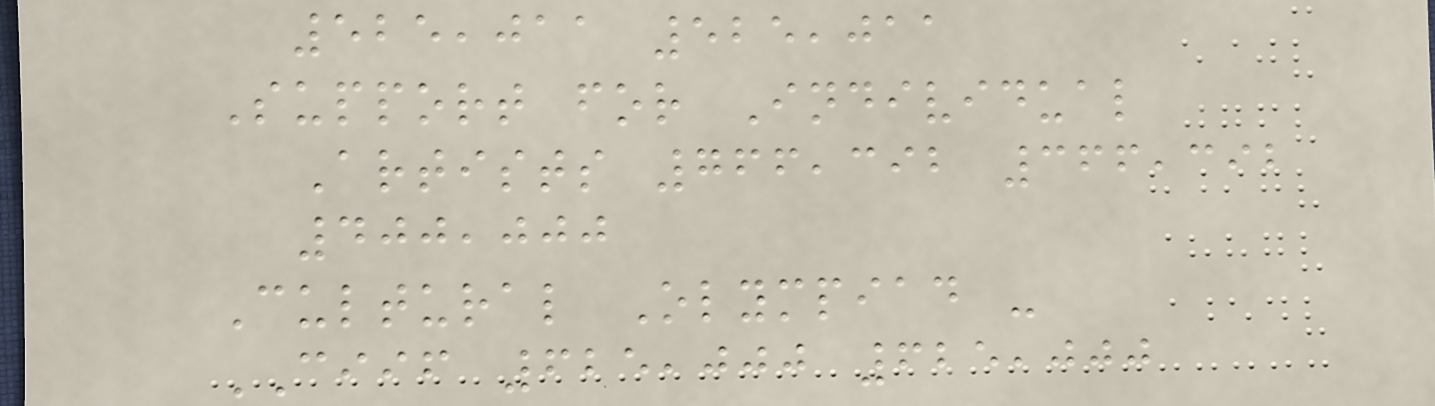525,011 525,011
Support for Individual
Artists 766,392 366,392
400,000
Cultural Olympiad -
CIIF 625,000 625,000
